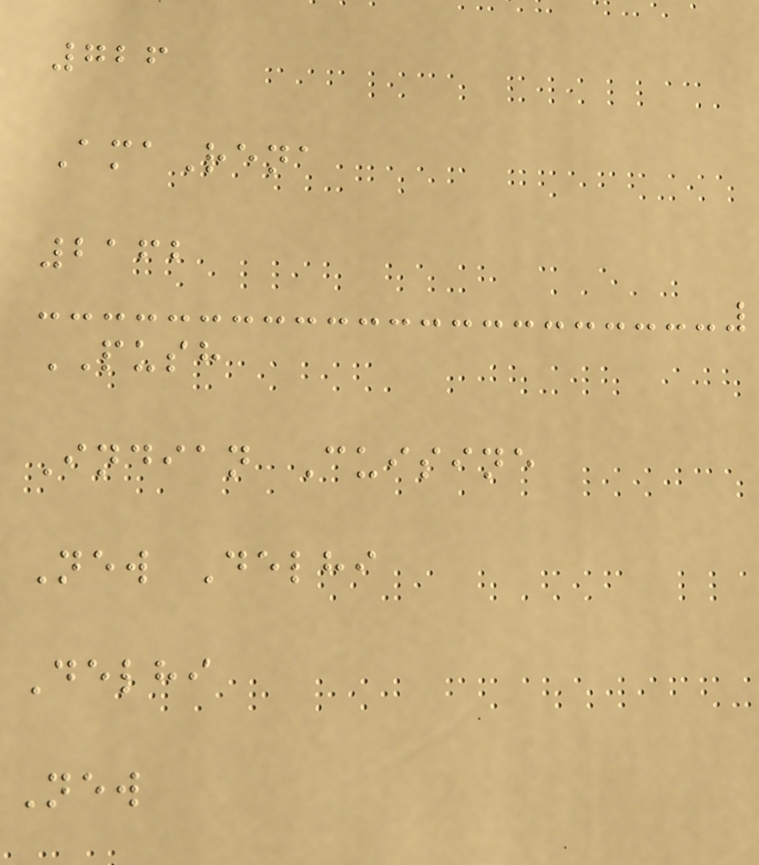726
AmaRena
2162
PUSH
Indian Cuisine
New Delhi
Delhi
New
